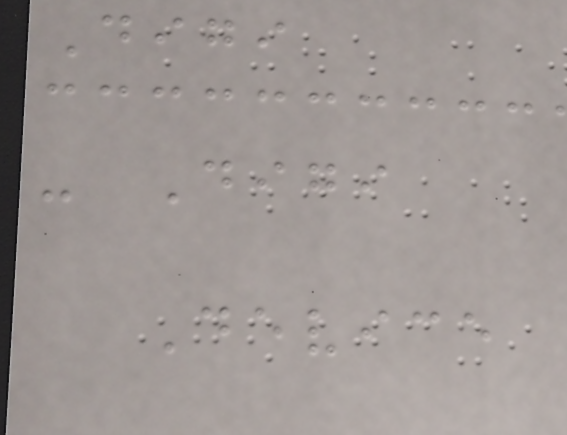Digi
- Digi
Device
